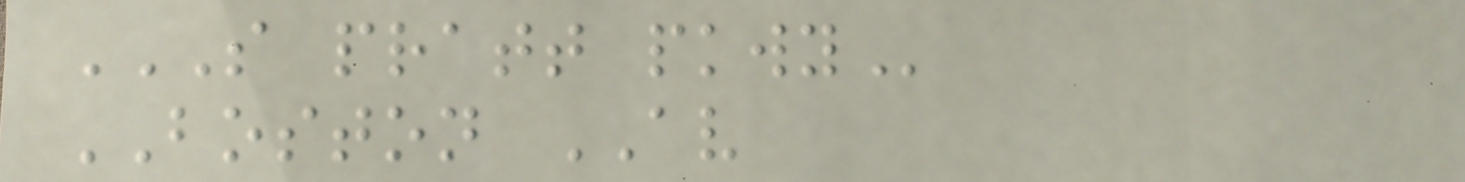S PRATT PKWY
BOSTON AV
